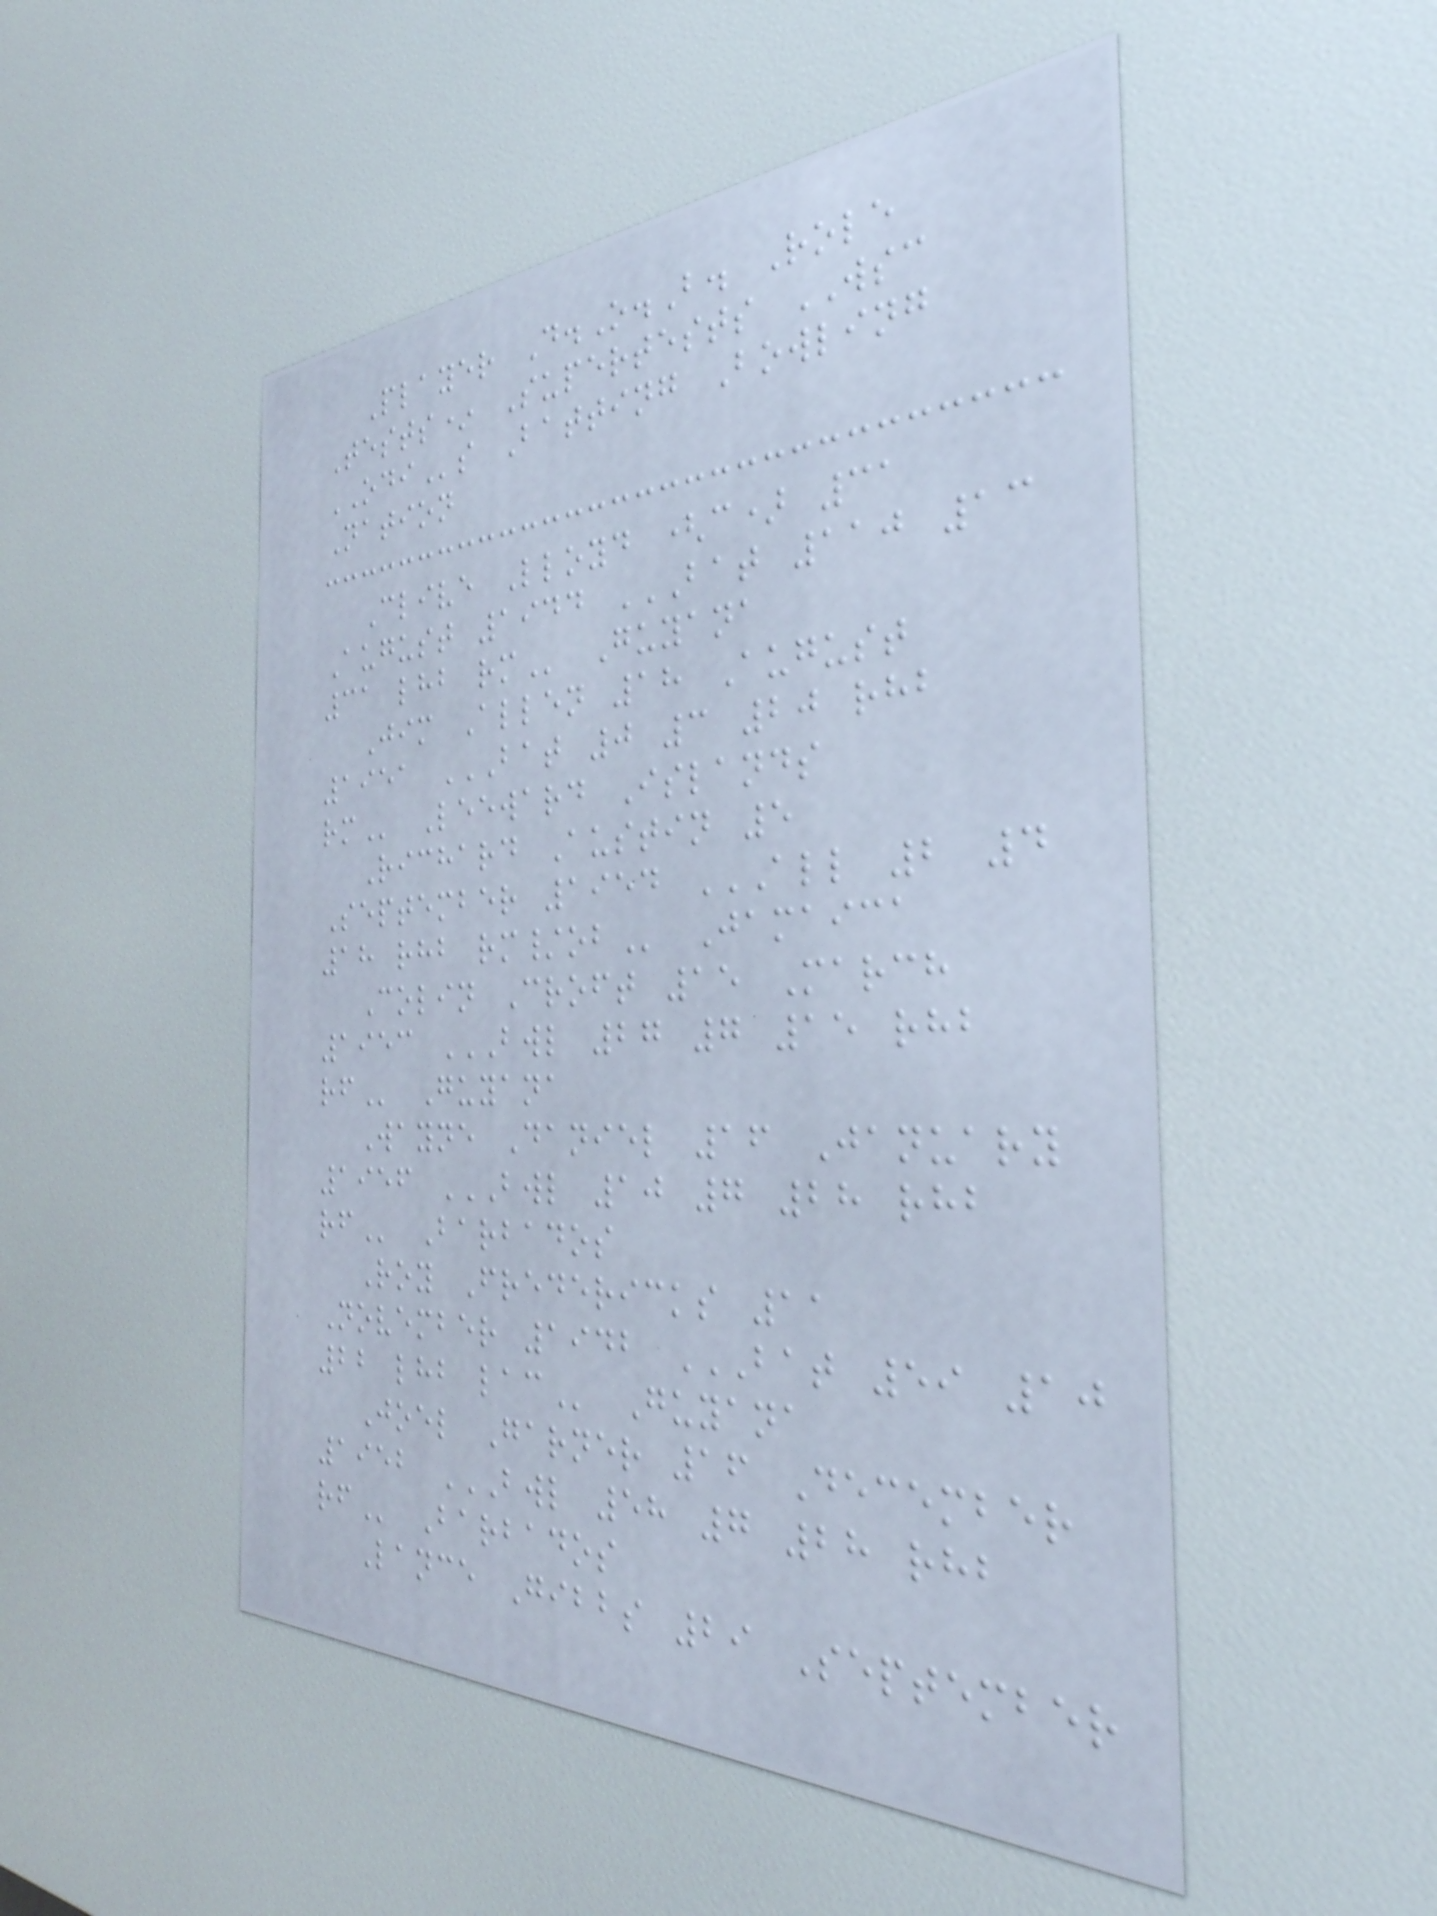Player D.O.B. Role
Tests* Supertests WSC
ODIs Batting Bowling
Nation
Clive Lloyd (c) 31
August 1944 BAT 110 13
31 LHB RM Guyana
Jim Allen 18 August
1951 BAT 0 3 20 RHB
RM Leeward Islands
Richard Austin 5
September 1954 ALL 2 4
18 RHB RM/OB Jamaica
Colin Croft 15 March
1953 BWL 27 7 15 RHB
RF Guyana
Wayne Daniel 16 January
1956 BWL 10 7 28 RHB
RF Barbados
Roy Fredericks 11
November 1942 BAT 59 10
22 LHB LAC Guyana
Joel Garner 16 December
1952 BWL 58 7 28 RHB
RF Barbados
Lance Gibbs 29 September
